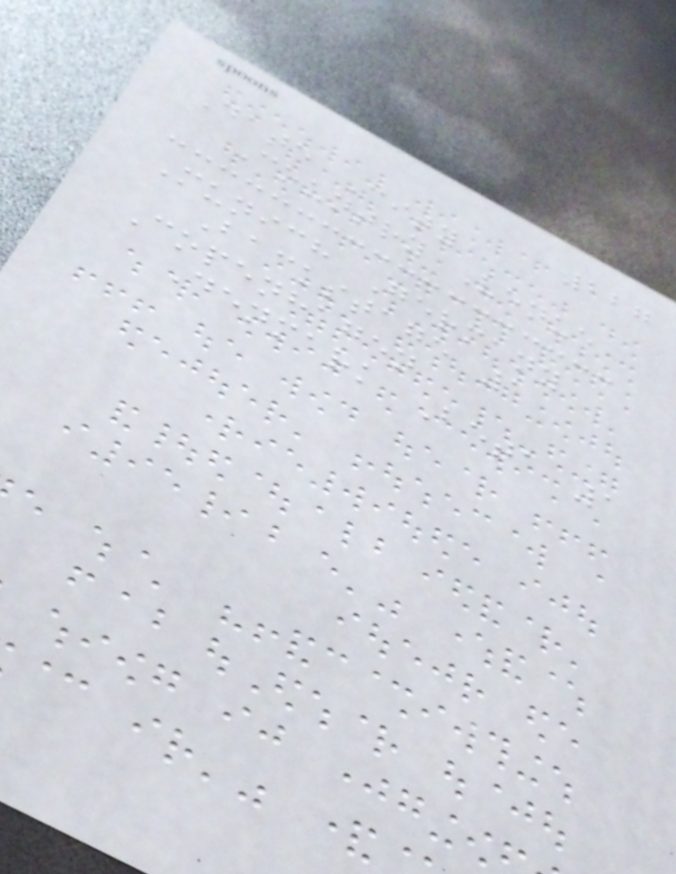227
Date City
Country Venue
Munich Germany
Backstage 1
Copenhagen
Denmark Beta 1
